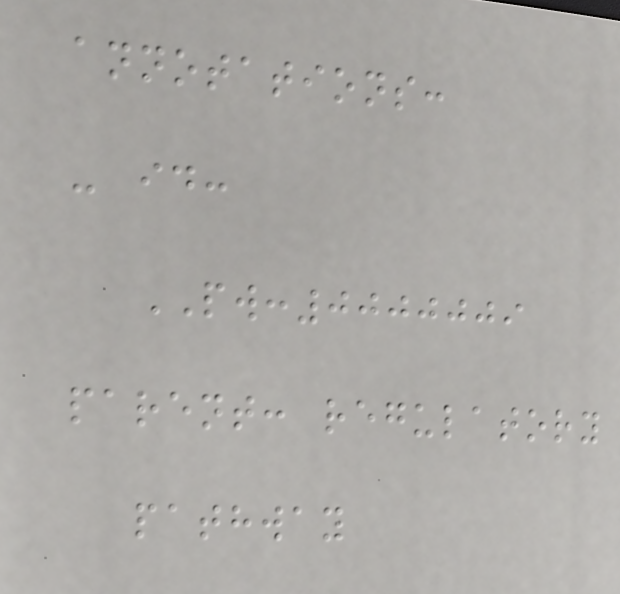annotations:
- id:
PW:0000009
parent: regulatory
pathway
